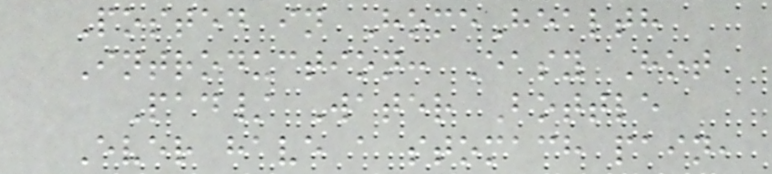Posted in HomeHealth
Introduction: Easy Hot
Pad/ Water Bottle
Ever have a stomach pain,
